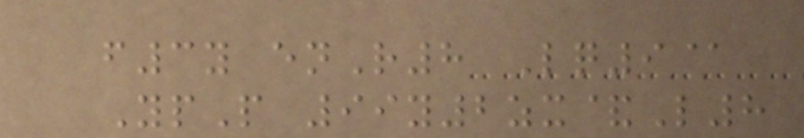f3y enR8 Lq9@
YpP 99y2zx&L8
